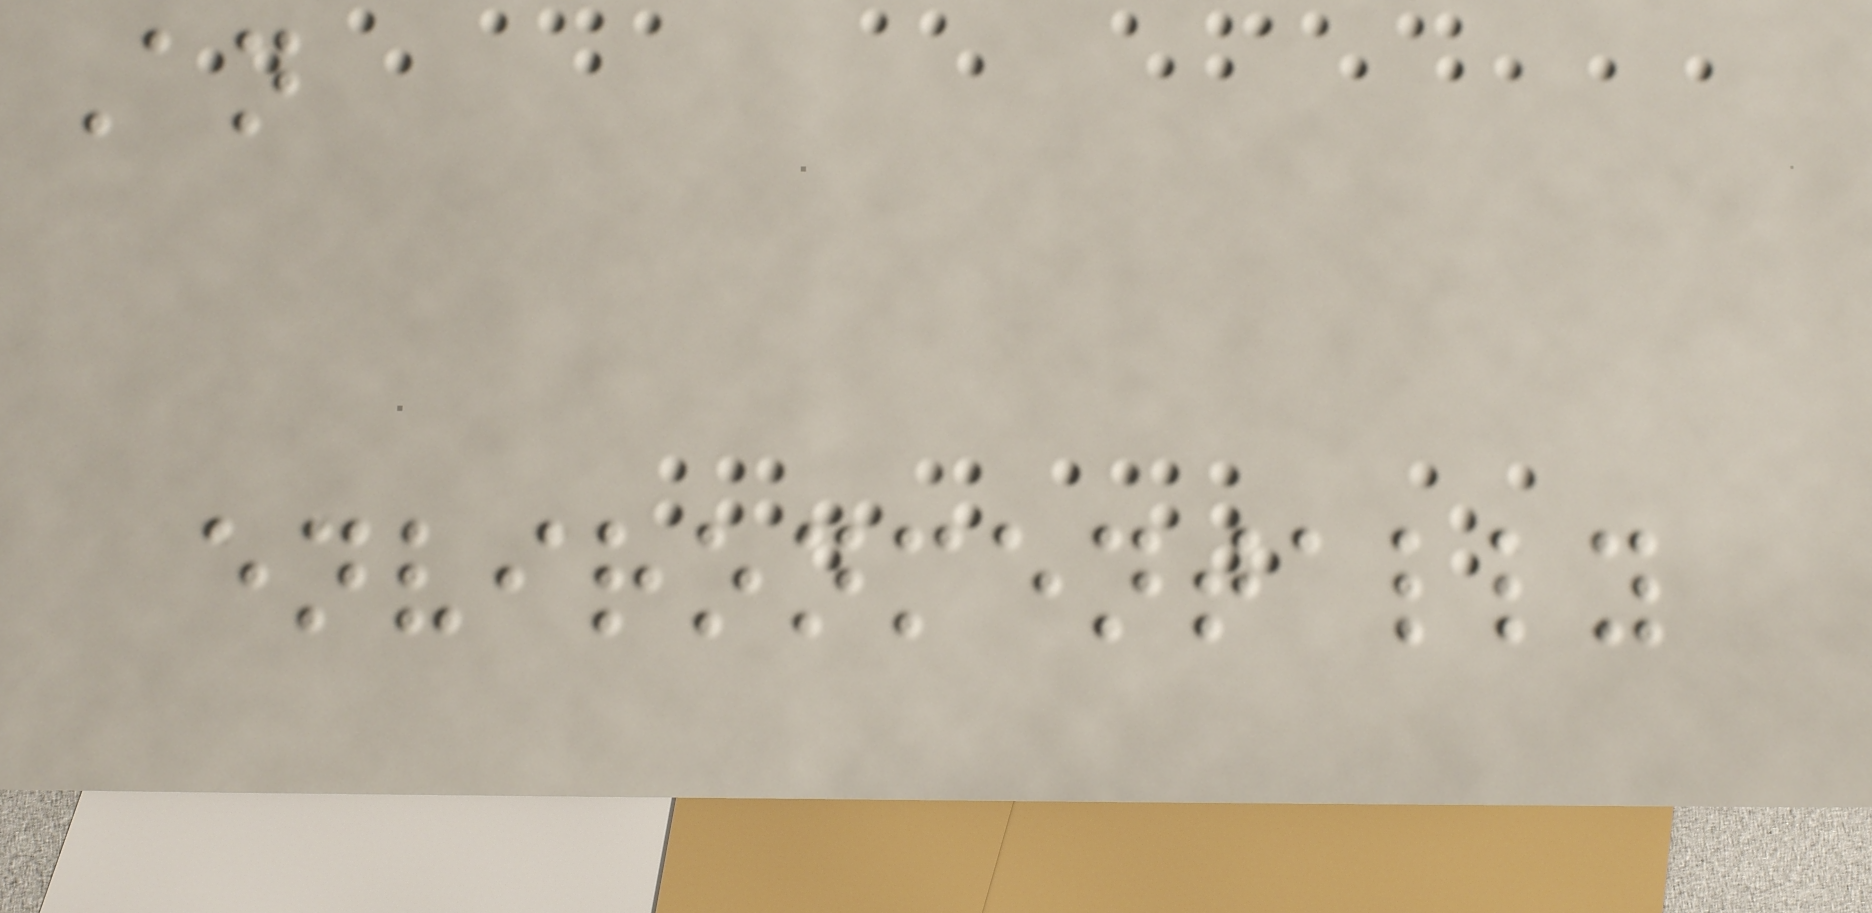An
environmentally
